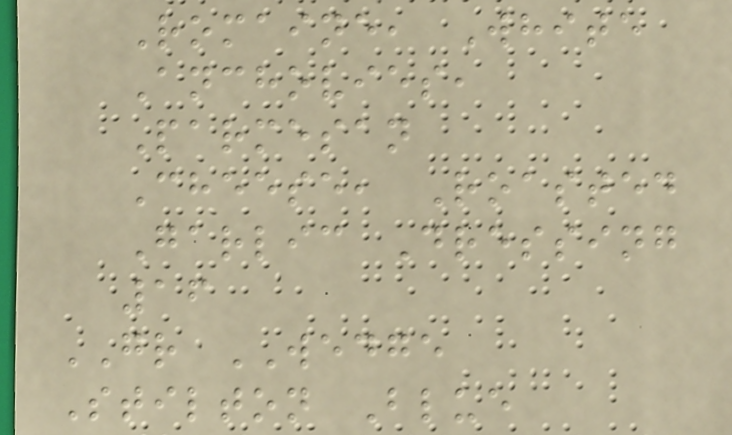Romaine, White
Anchovies,
Parmesan
Cheese, Roasted
Garlic Dressing
16
GR WEDGE
Stilton Blue
